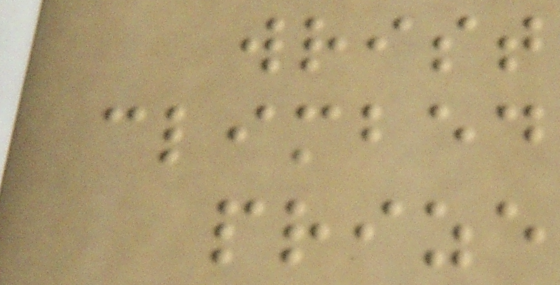wrist
climbed
prize
